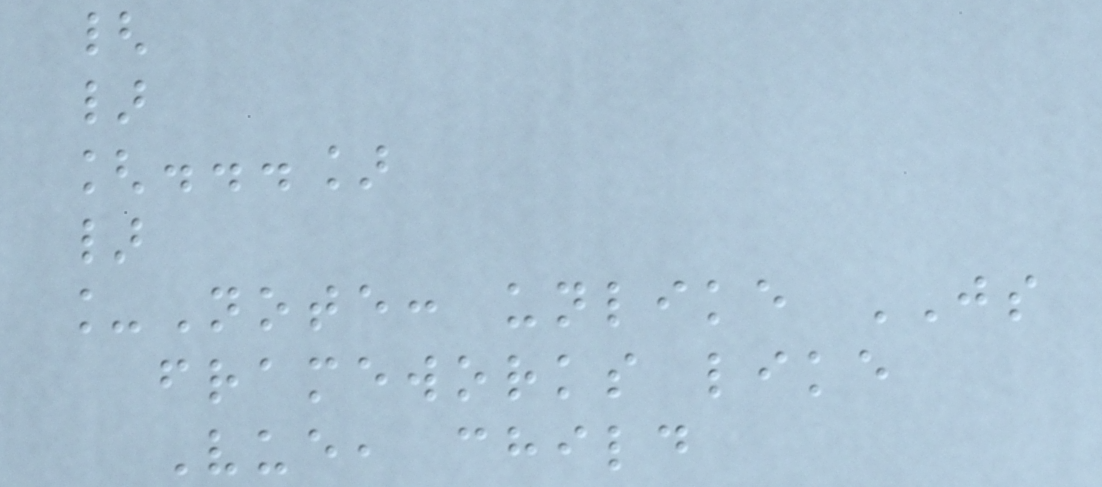{
}
[...]
}
_Note: unlike JS
frameworks like
Vue, child
